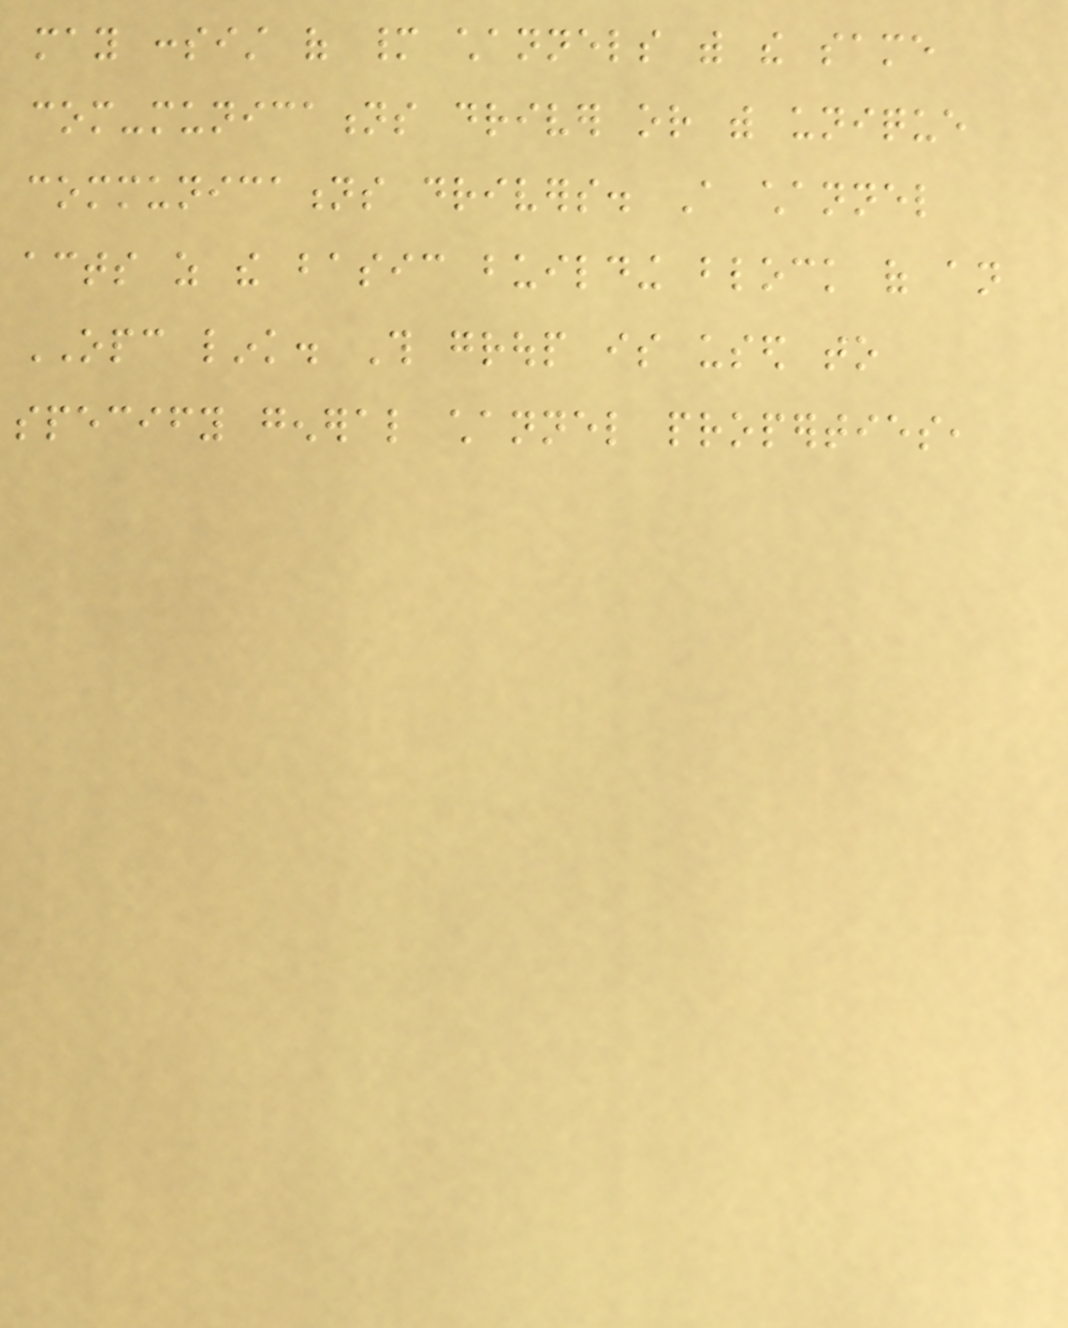may consist of many channels with the same
com-munications driver or with unique
communications drivers. A channel
acts as the basic building block of an
OPC link. This group is used to
specify general channel properties,
